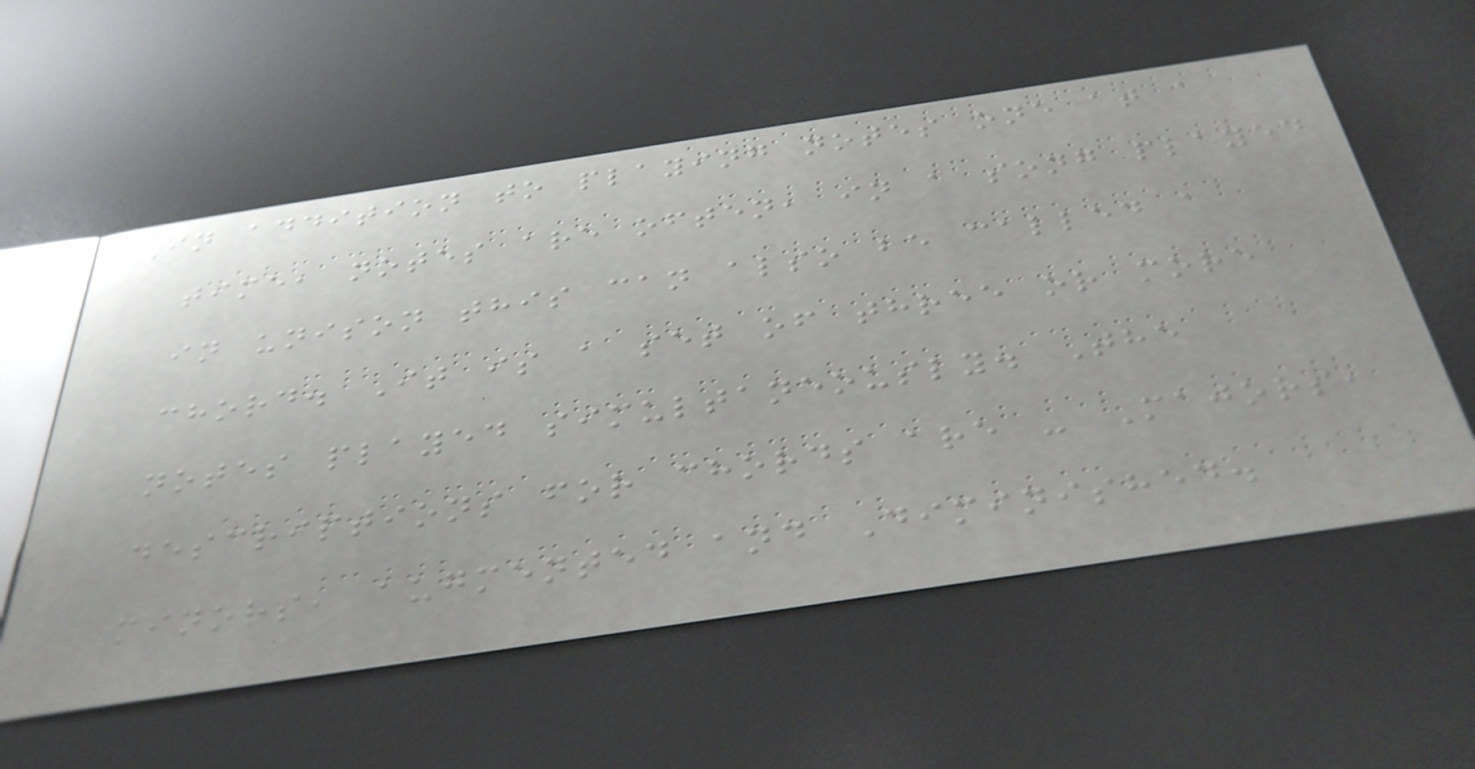In addition to playing notes one at a
time, notes are often, in a song played
in unison this can also be called a
chord. It is a set of three or more
notes played simultaneously. The
descriptions for chords are - Majors,
minors, augmented and Diminished.
